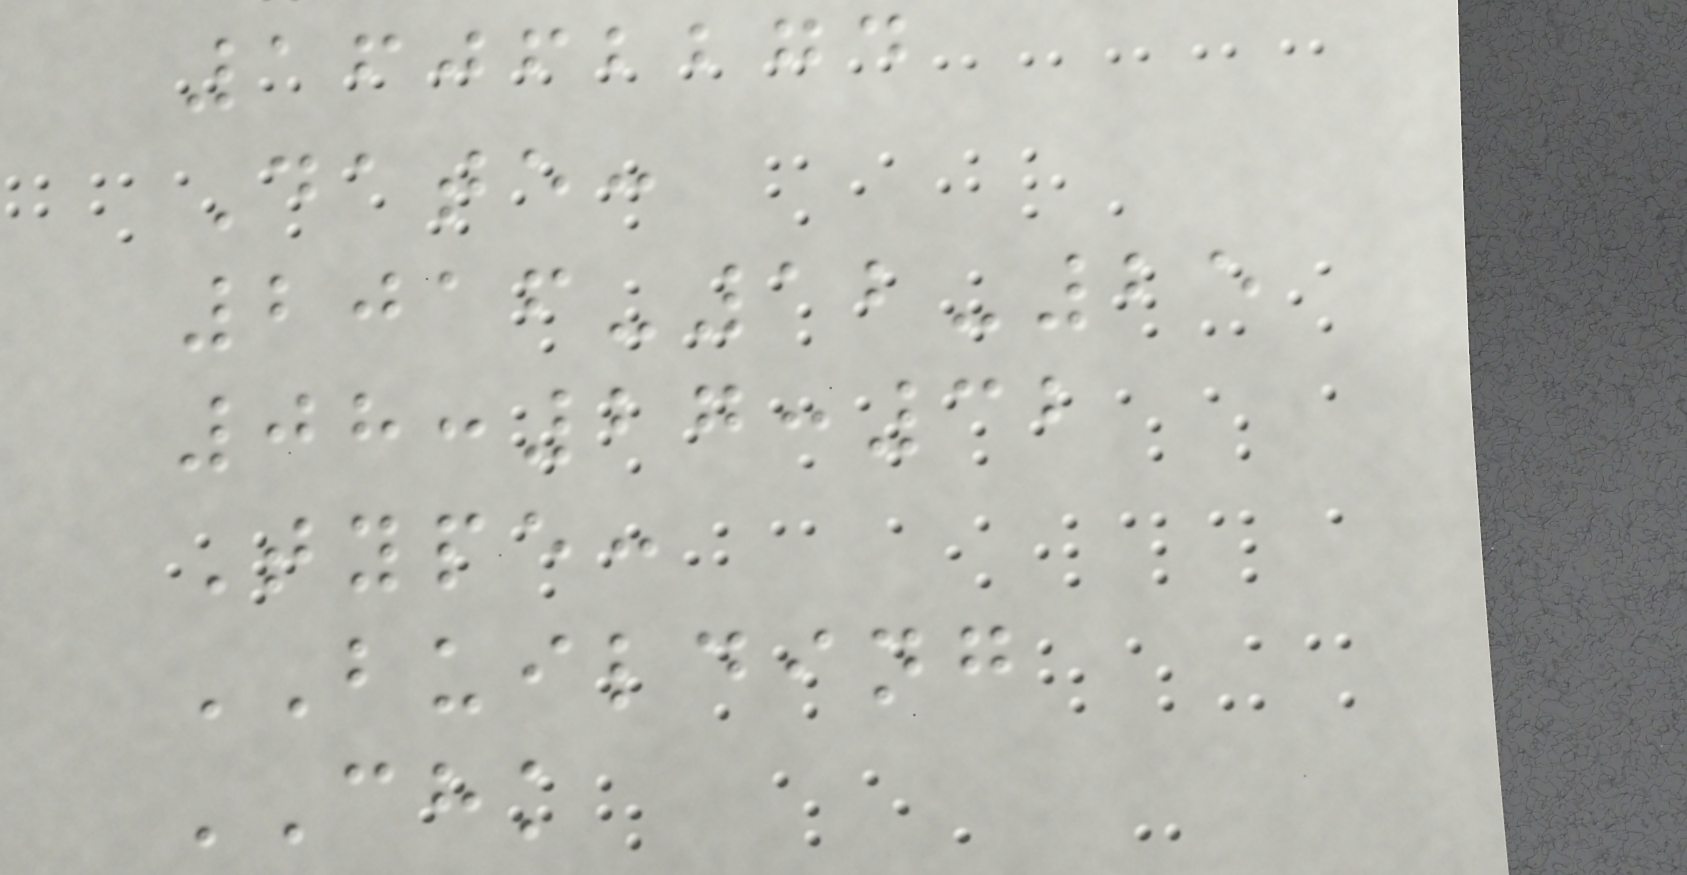16062274
Date:
2016-12-25
08:27:32
Type:
BUILDING
CHK
